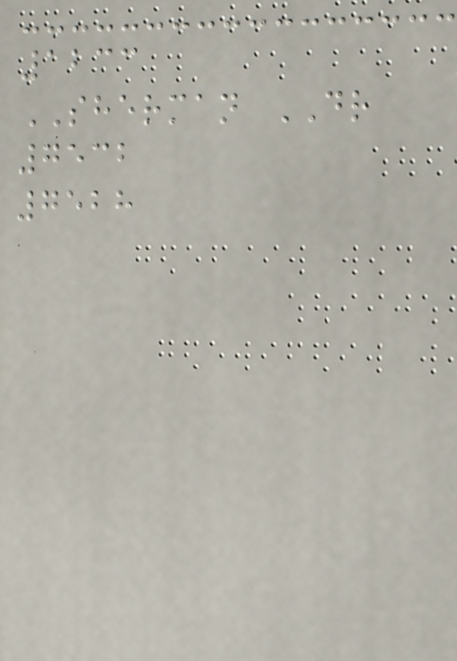1233
SHERMAN DR
7532
7528
